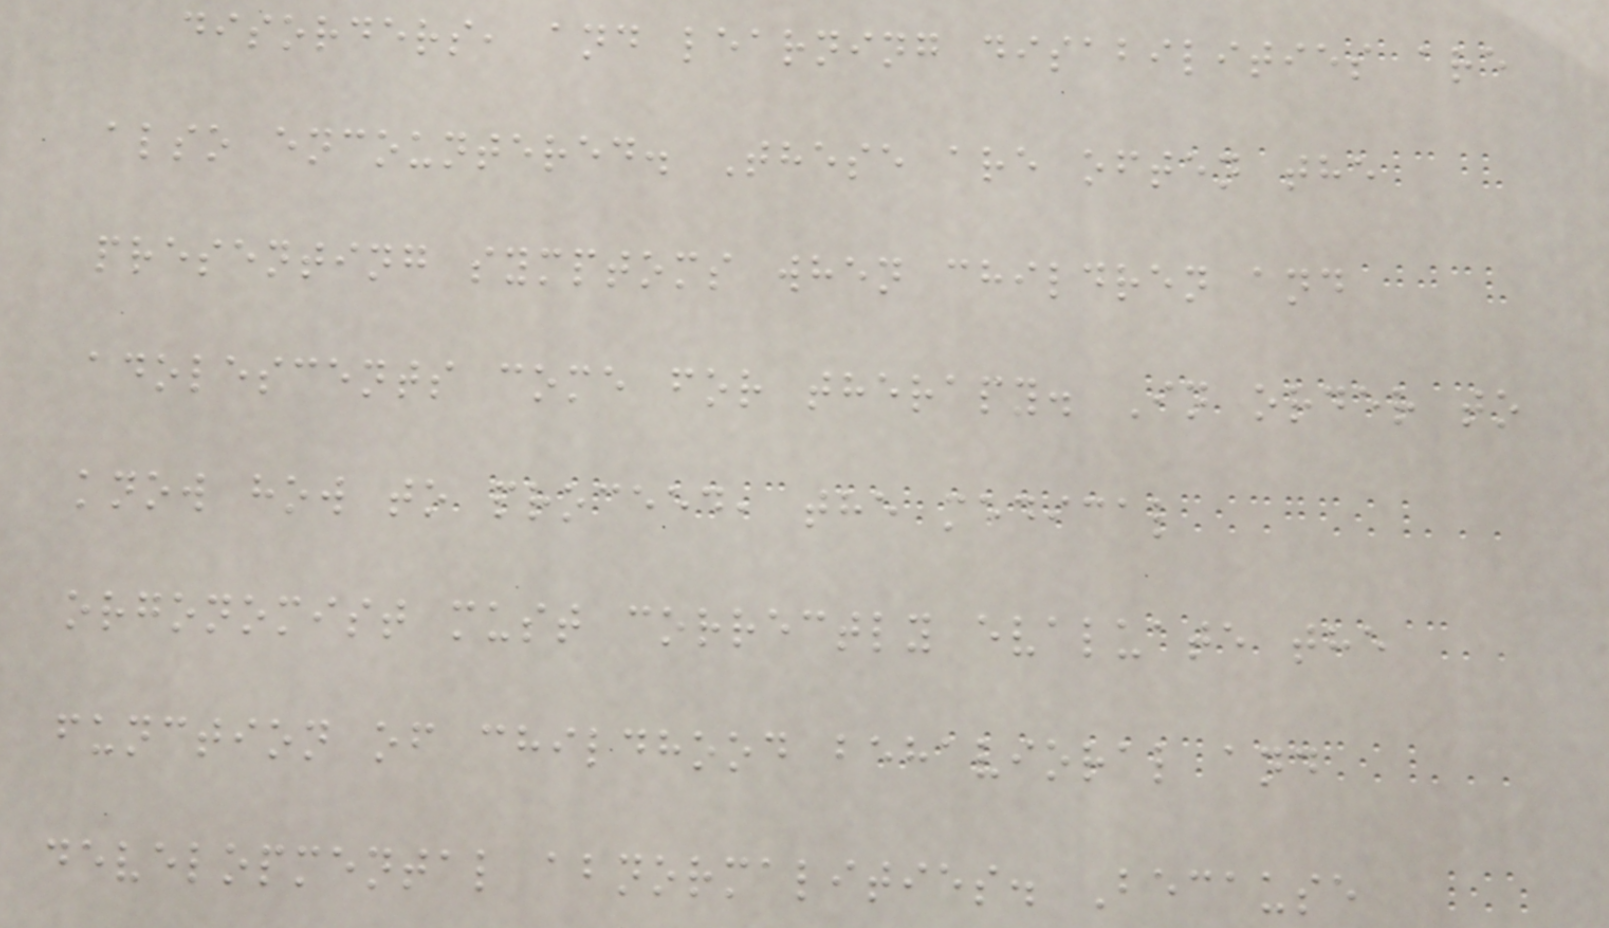disorders, and learning disabilities are
also encountered. These are often the
presenting symptoms when children and
adolescents come for therapy. In order to
know how to proceed, the medical
orgonomist must correctly evaluate the
function of childhood behavioral and
developmental abnormalities. Because
